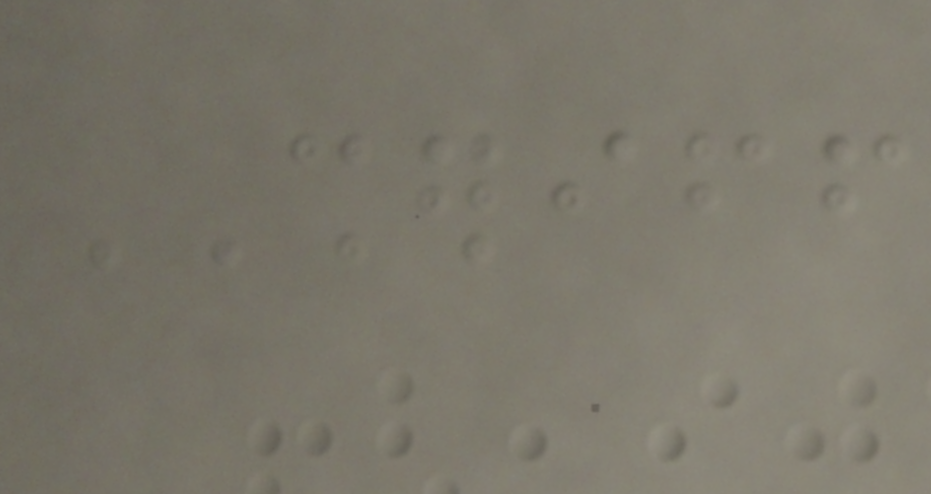SHERIFF
